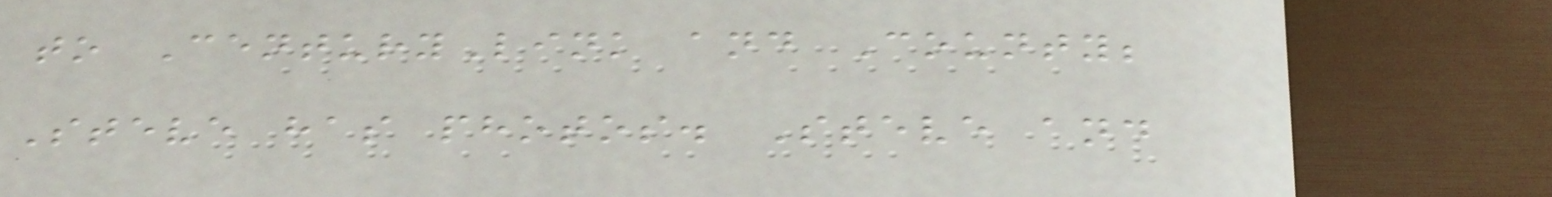to CenturyLink and County;
Steve has photos. Steve and
